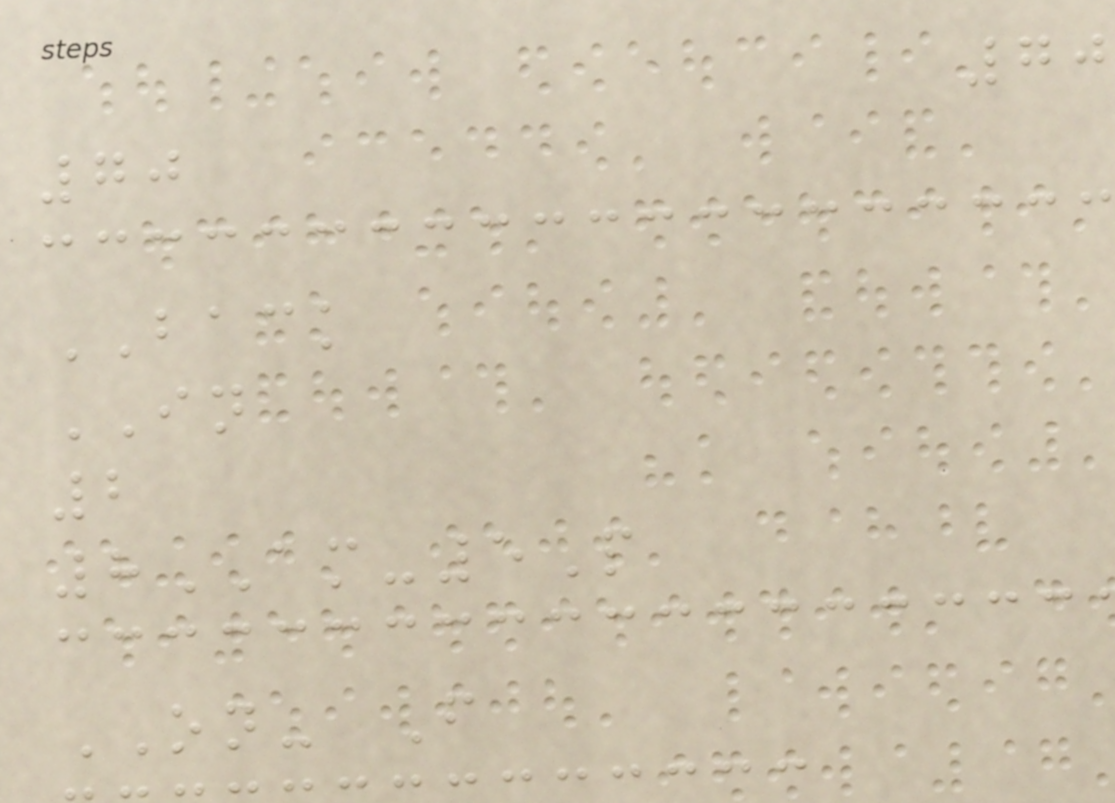70
70
BACK
IN
2
8AM-5P
ON- F
